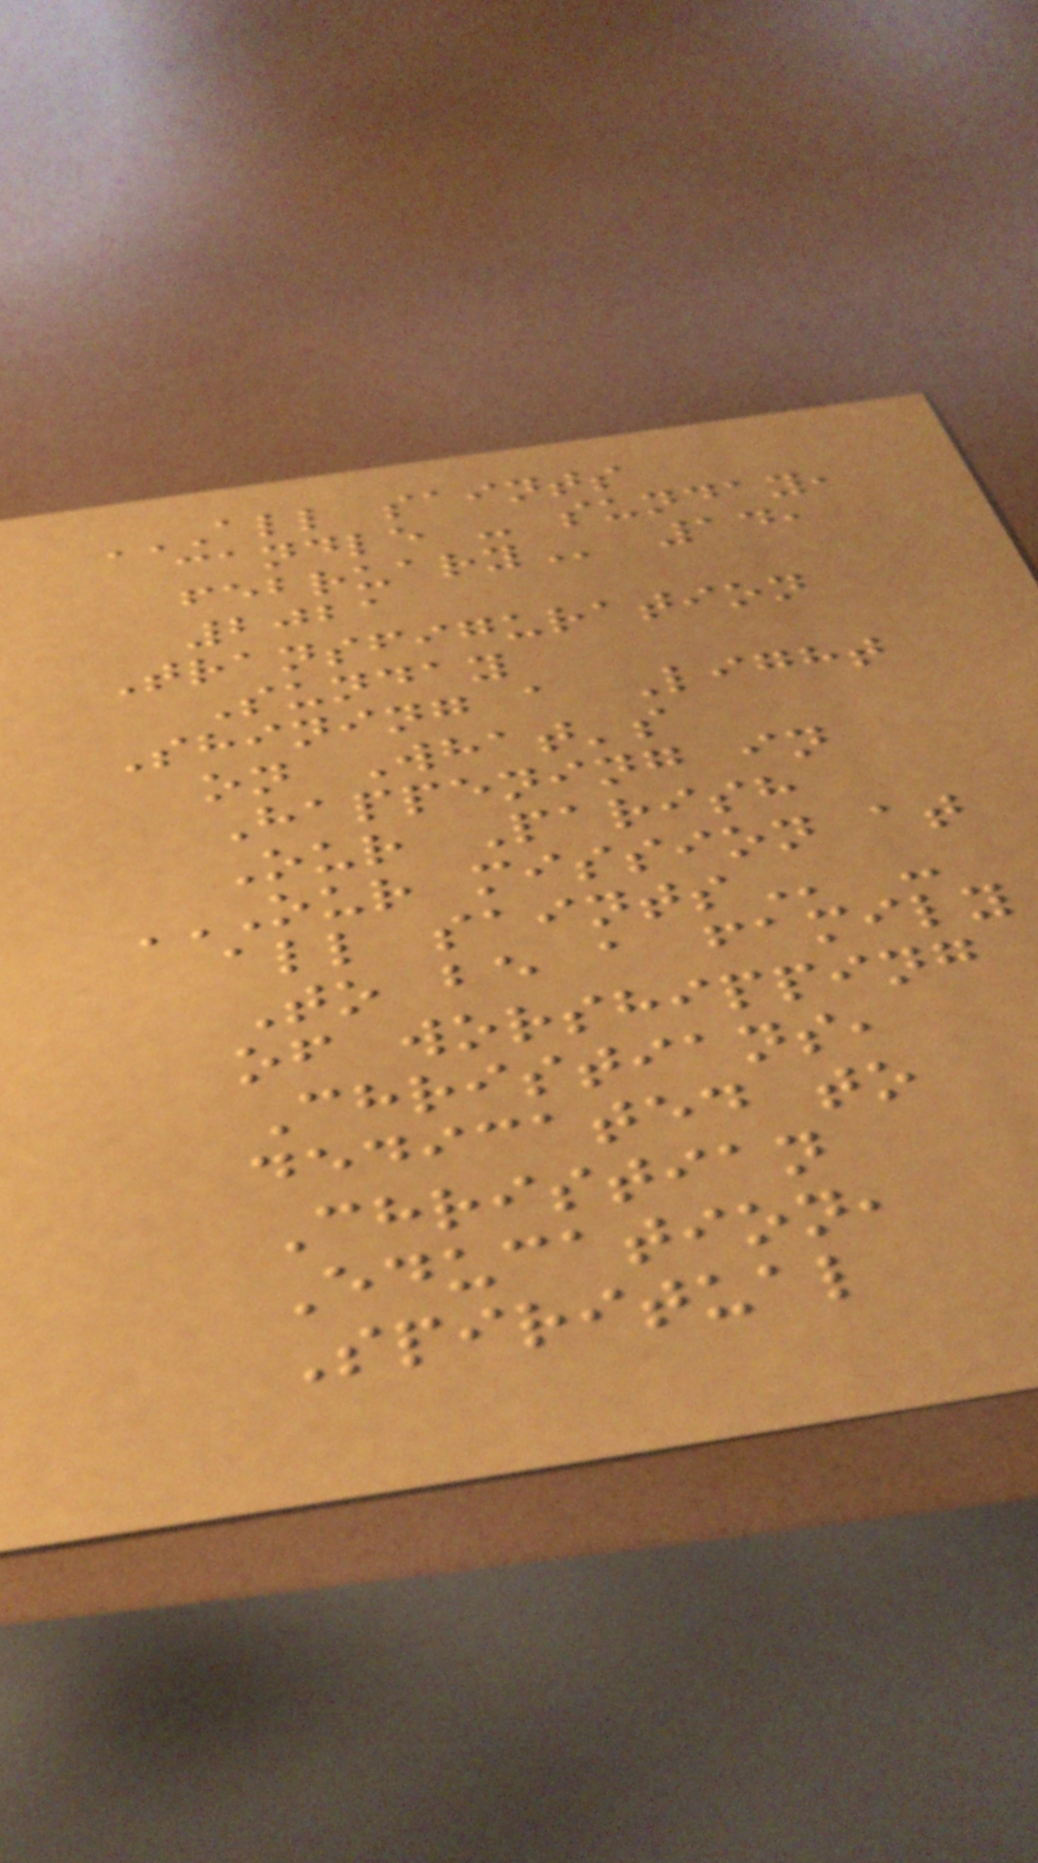ALL SAINTS
CANDLE - SUNDAY,
FEBRUARY 14,
2021
Transfiguration
Sunday
Shining a Light
on What's
Happening in
Our Parish
OUR MISSION AT
ALL SAINTS -
To be a family
of worshipping
Christians,
dedicated to
Christian
Education,
Spiritual
